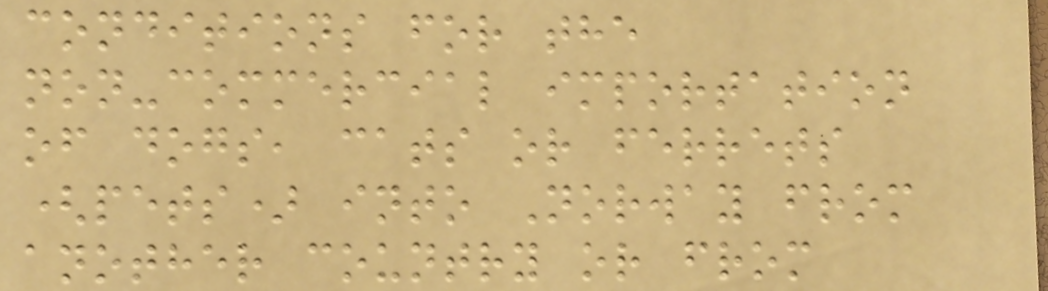conditions for the
non-commercial importation
of dogs, cats or ferrets
(pets) into Norway from
another country or from
